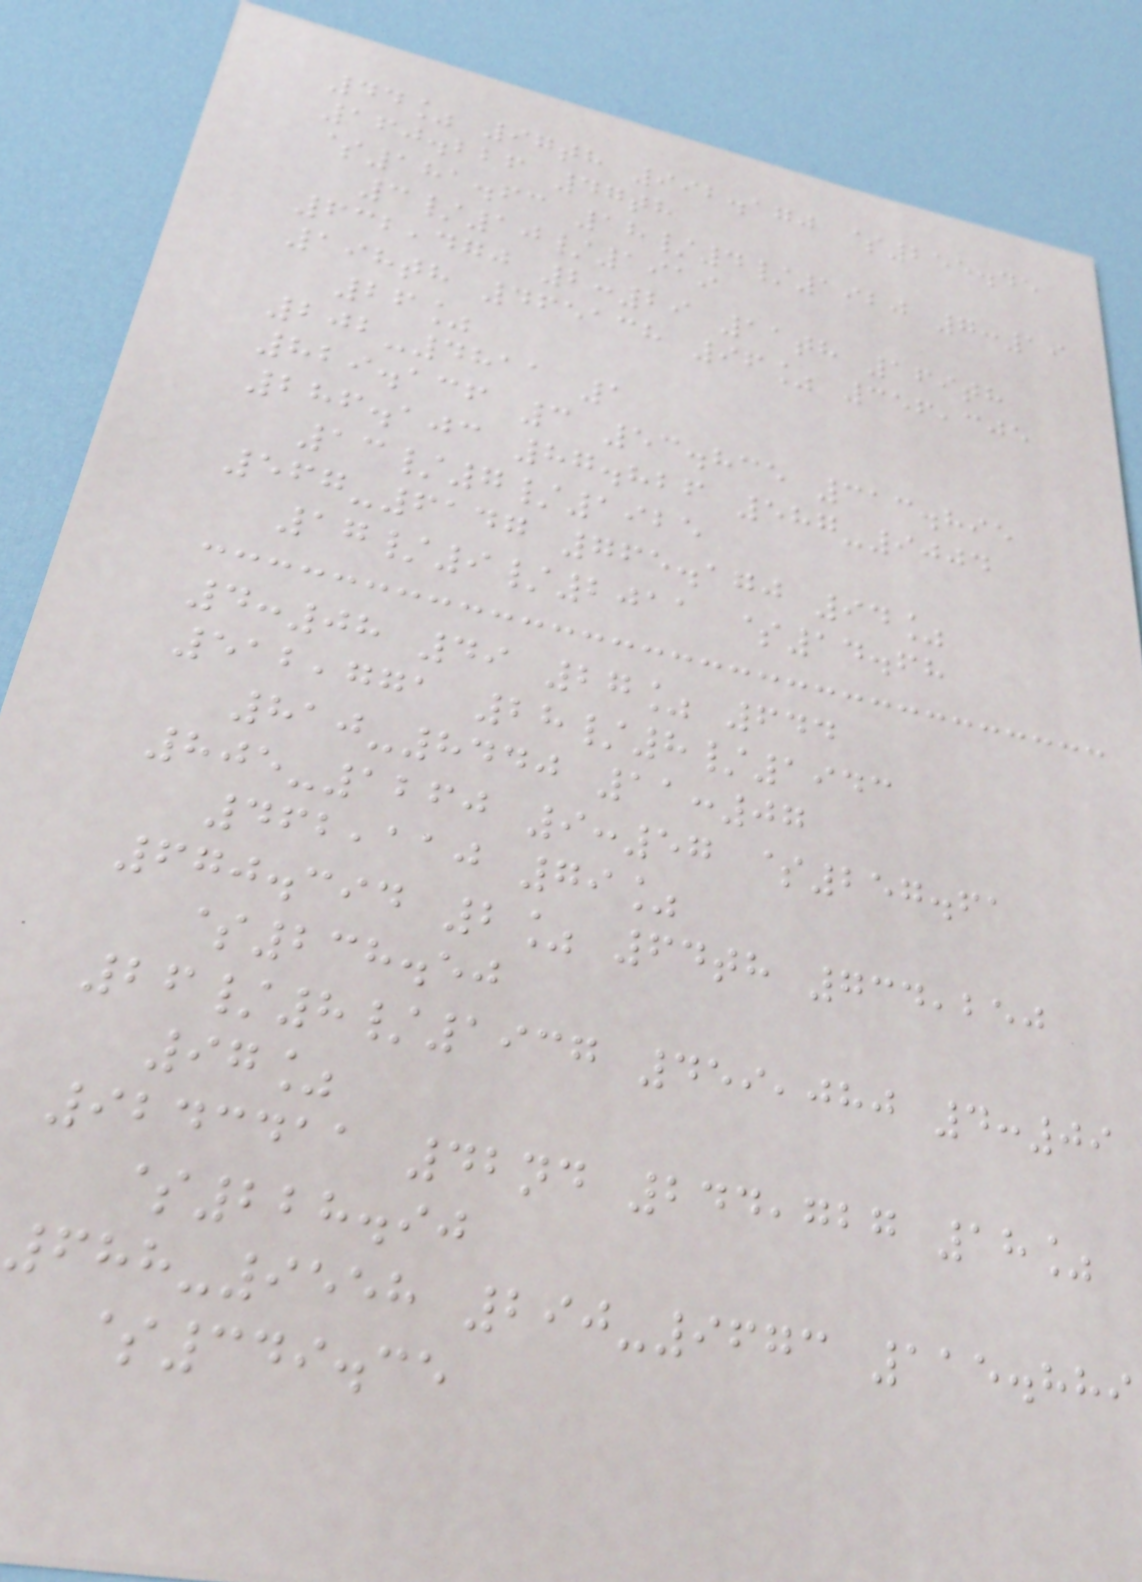44% 97th 992.170 $255.45
160.226 47th
$181.63 18/4/1920 7:19
3/10/1919
632,470 2:29 11th 169th
198th 465138 96% 356,305
26%
202-4811 1
829.136 3 53.835 313.895
286.103 87.826 587-9004
13/7/1925
567-6147 765.170 94%
17/9/2011 $14.68
4:08 49 27% 644
512,771 28/8/1943
810-8440 11:07
805-1260 9:57 $257.61
462,110 79%
670.394 2% 64th 734,250
$238.50
26/8/1937 459,080 4:09
97%
9243411 42nd 244,727 18%
$228.90
688-9558 290-9673 115.889
$349.35
